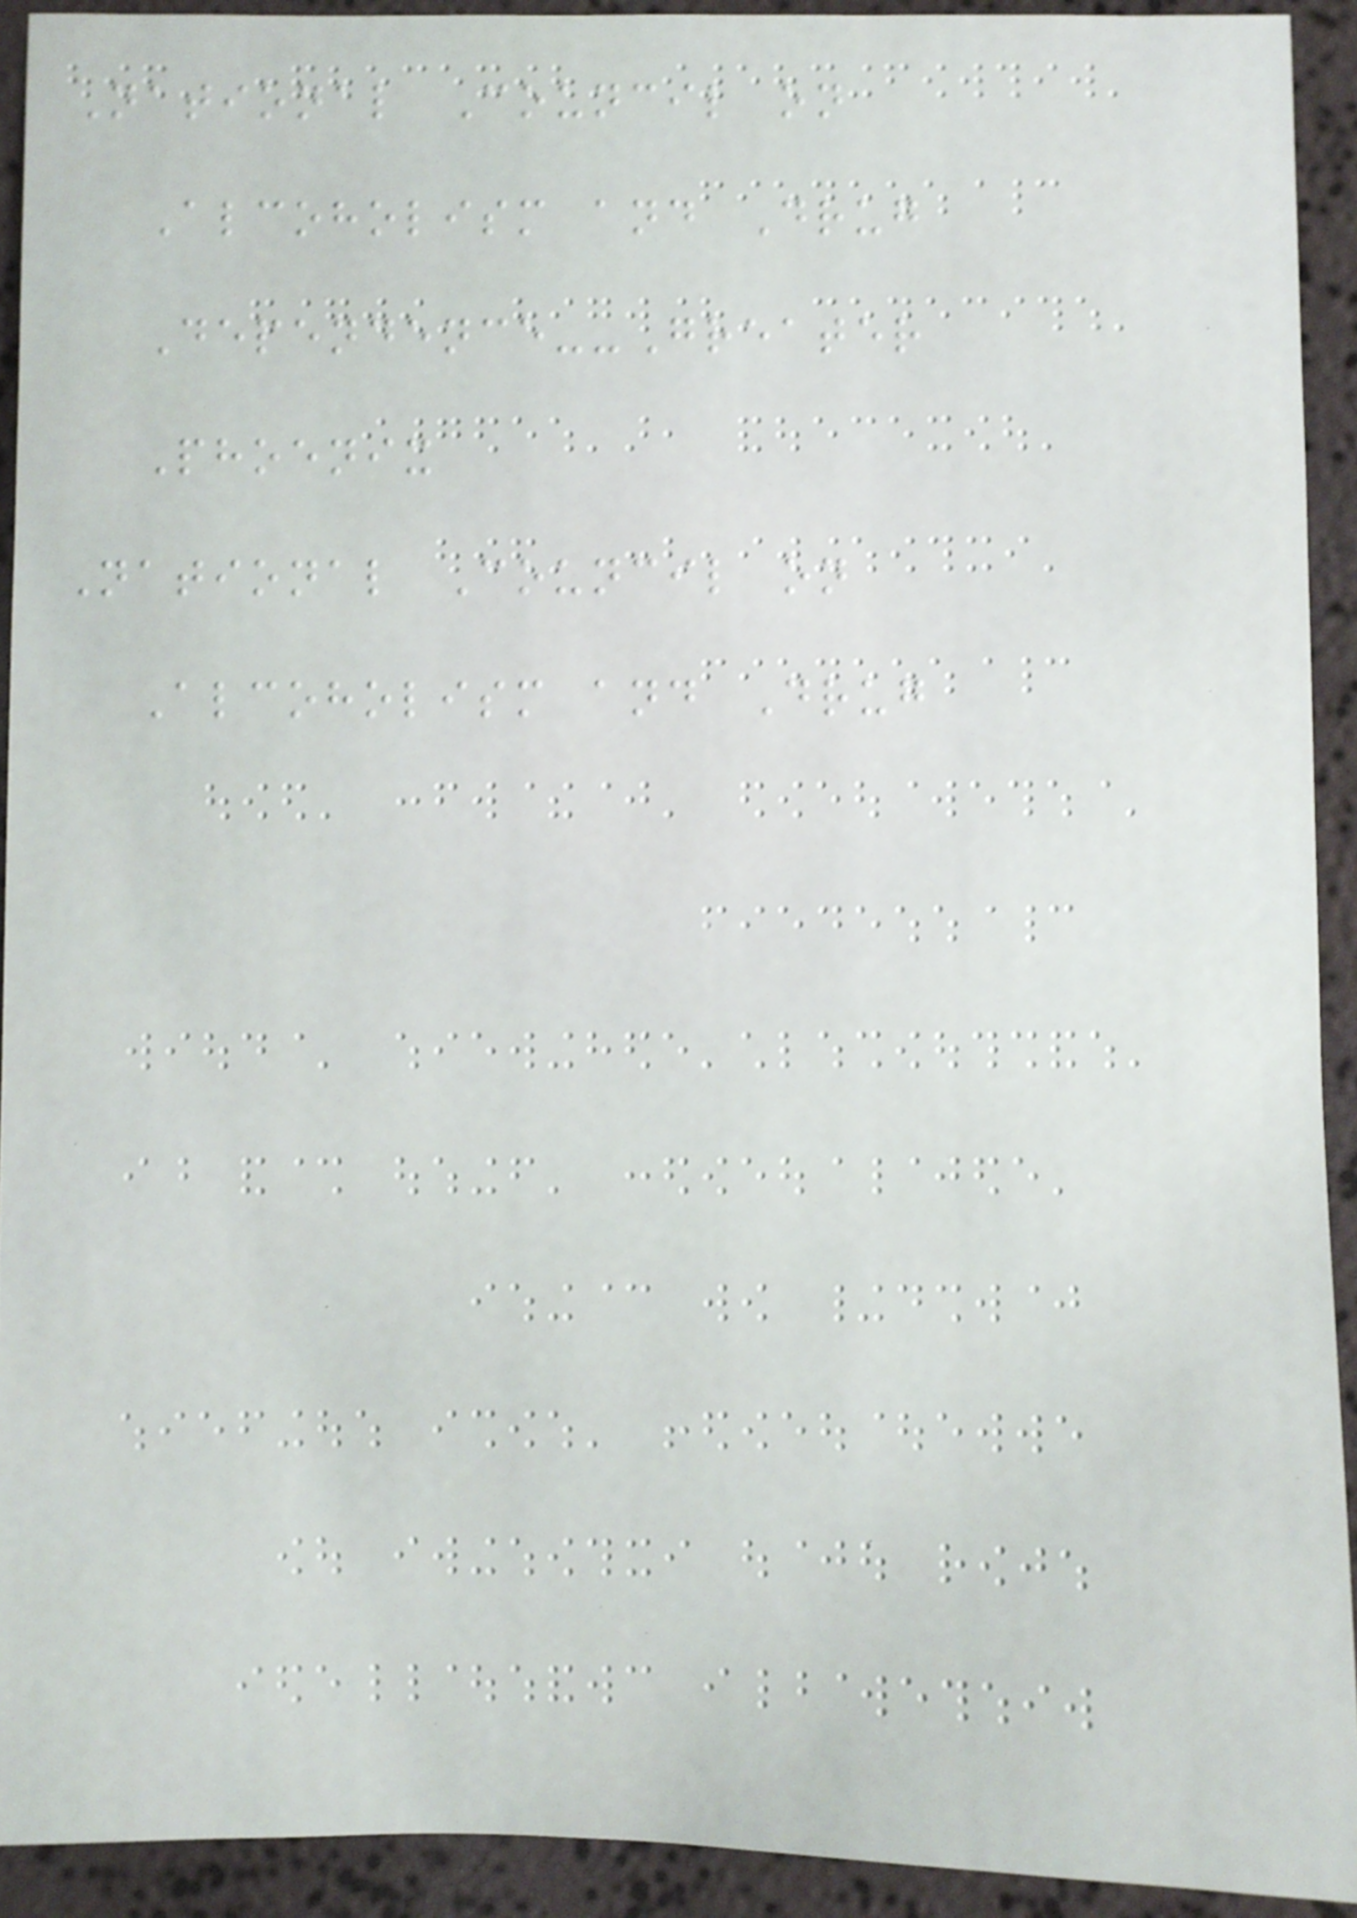National Council on
Alcoholism and Drug
Dependence--Greater
Phoenix
National Council on
Alcoholism and Drug
